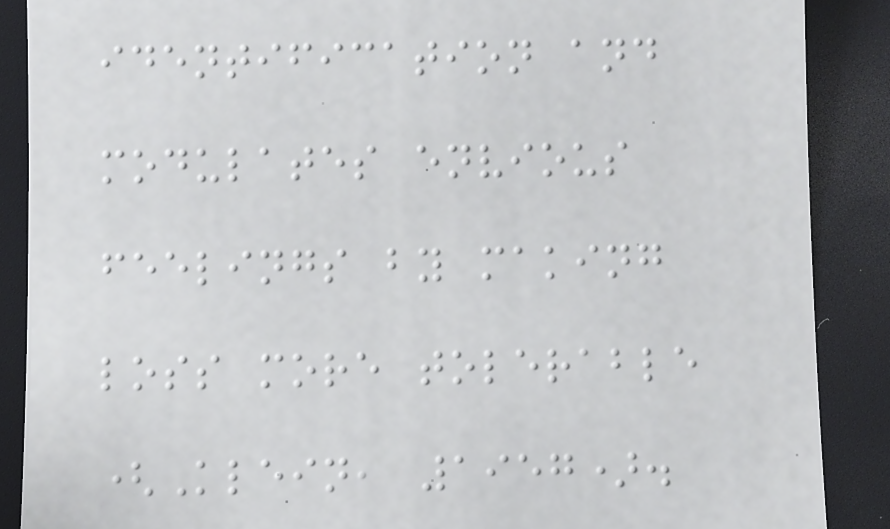identification and
modulates envious
feelings by making
loss more tolerable
(Klein, 1957).
